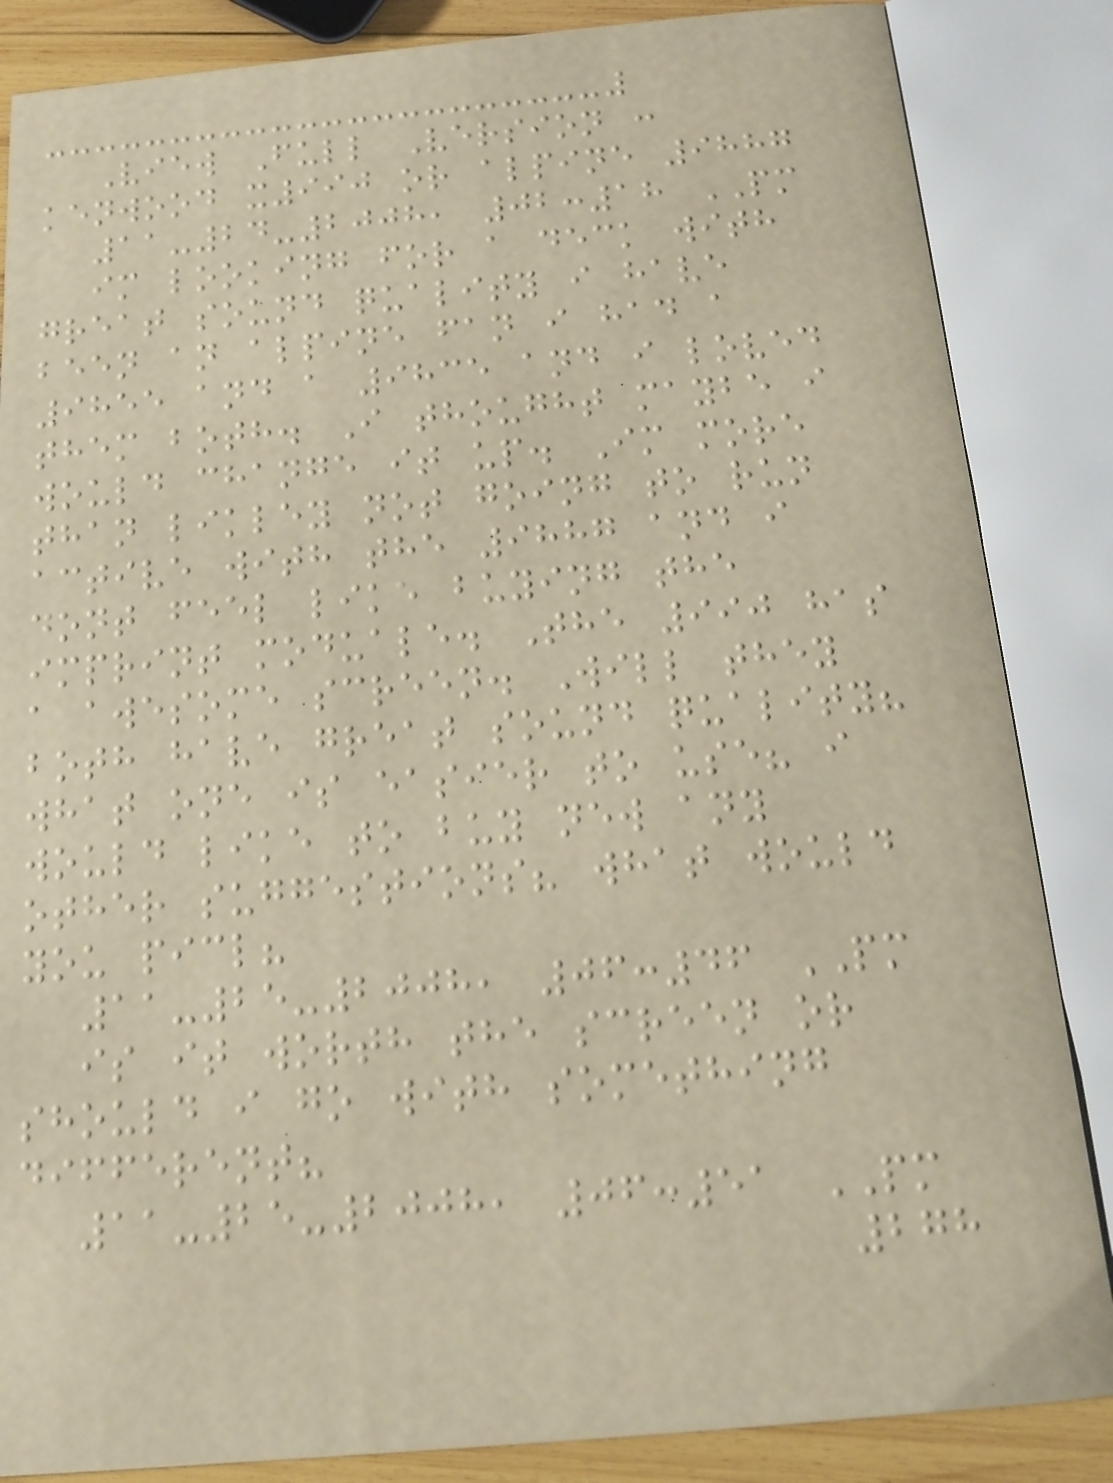View Full Version :
kenwood x990 or alpine 9887
11-24-2008, 02:18 PM
im looking for a deck with
great sound quality i have
been an alpine fan i had a
9855 and a 9835 and i loved
them both. I thought maybe i
would change it up. Im more
than likley not going to run
active with the 9887 and i
dont feel like buying the
imprint moduale. The 990 has
a awesome screen. Will they
both have great sound quality?
what one is easier to use? i
would like to buy new any
other suggestions? what would
you picl?
11-25-2008, 06:46 PM
is it worth the screen or
should i go with something
different?
11-25-2008, 06:51 PM
278
